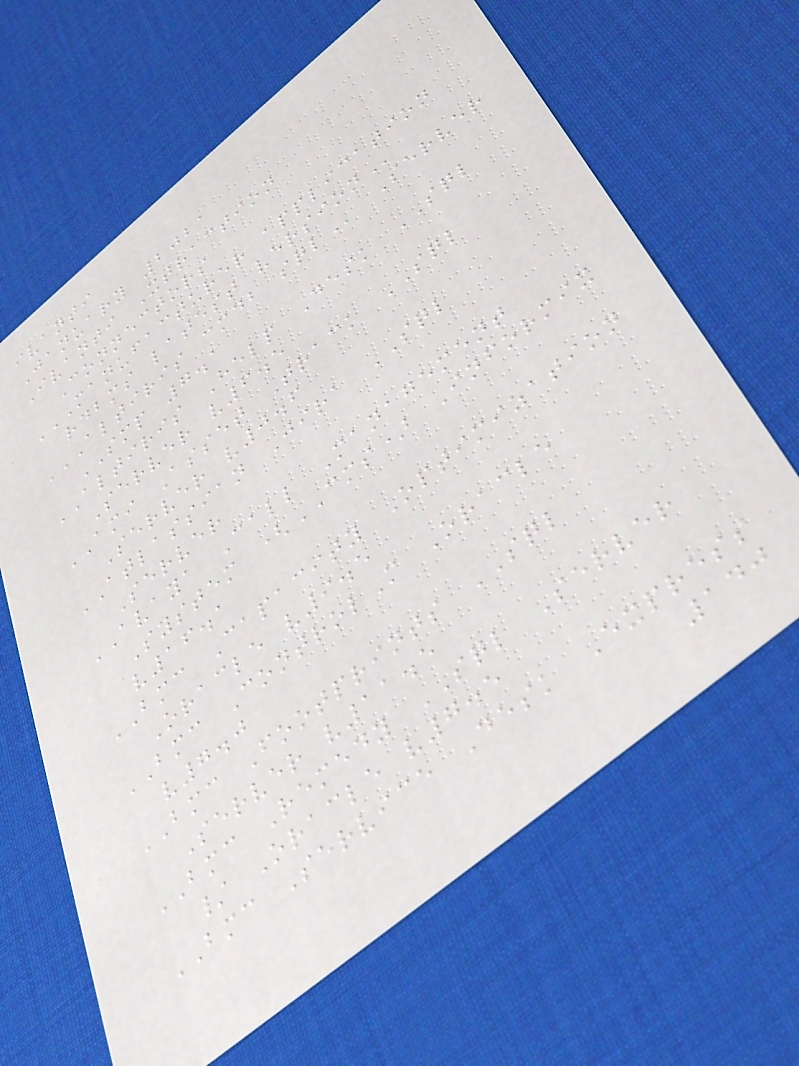ivanti
January 2021
Ivanti Xtraction
Connectors
MANUFACTURER APPLICATION
RDBMS LATEST VERSION
ALTIRIS CMDB SQL Server
SMP 7.1
ALTIRIS Help Desk SQL
Server v6.5
AMI Asset Track SQL
Server v0.6
ATLASSIAN Jira SQL
Server
AVAYA Call Management
System (CMS) Informix
v16.1
BMC Capacity Optimization
Oracle v9.5
BMC ControlM Oracle
v7.0
BMC Footprints SQL
Server v11.5
BMC Remedy SQL Server
/ Oracle v7.5
BMC Service Desk Express
140
